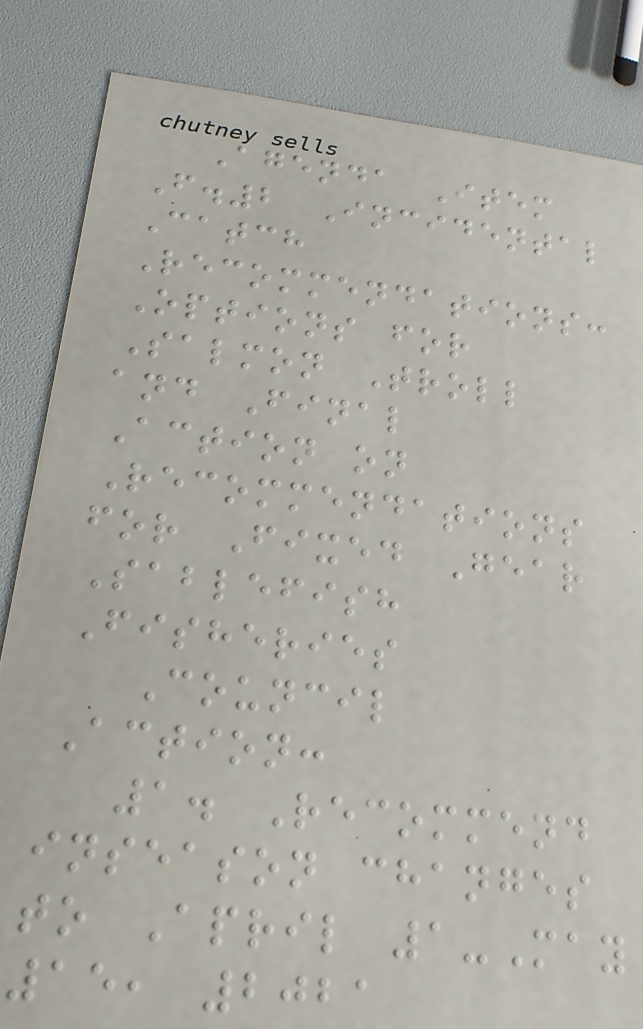Agenda Item
F.2 Incidental
Catch
Recommendations:
Options for
Salmon Troll
and Final
Action on
Recommendations
for Fixed Gear
Sablefish
Fisheries
Council
Action:
1. Recommend
inseason changes
to April 1-May
15, 2021
